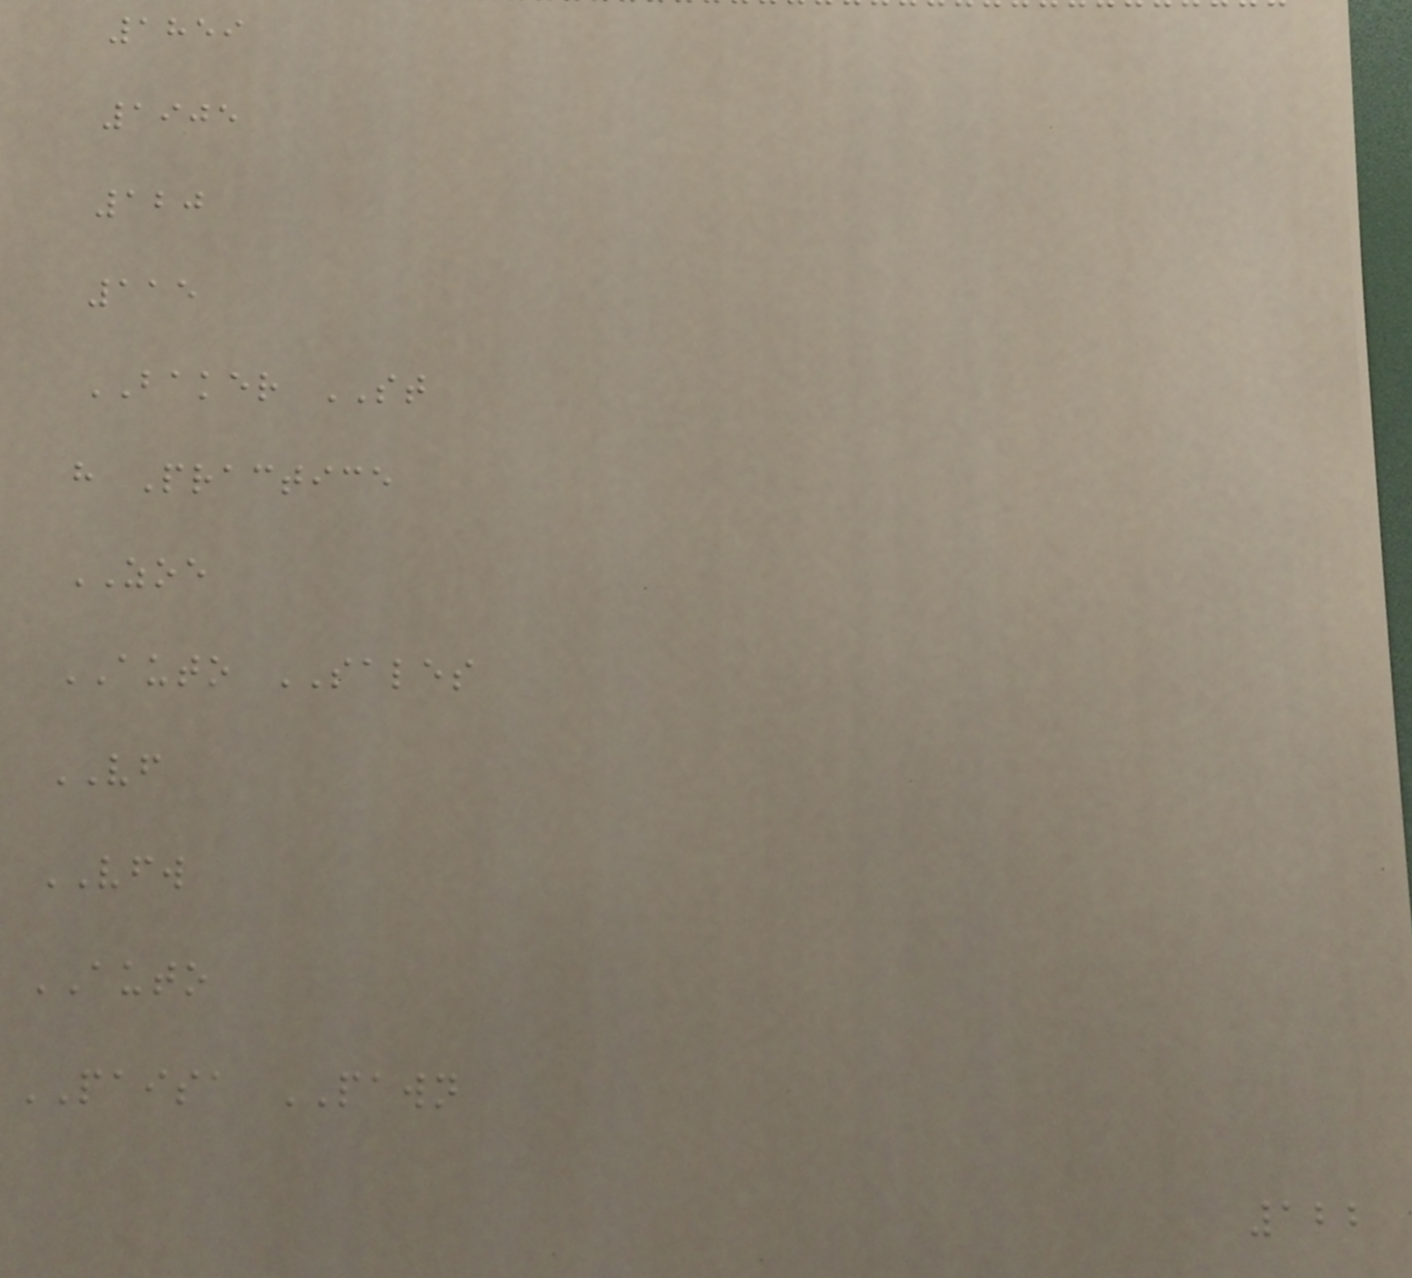1859
1905
120
115
BAKER ST
h Practice
ZOE
AUTO SALES
VF
VFW
AUTO
PAISA PAWN
122
